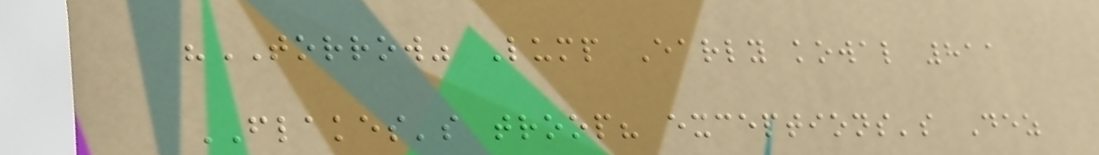"TORROW" Lump Early kowal 811
FLAKES's troop? exceptions's Dez
